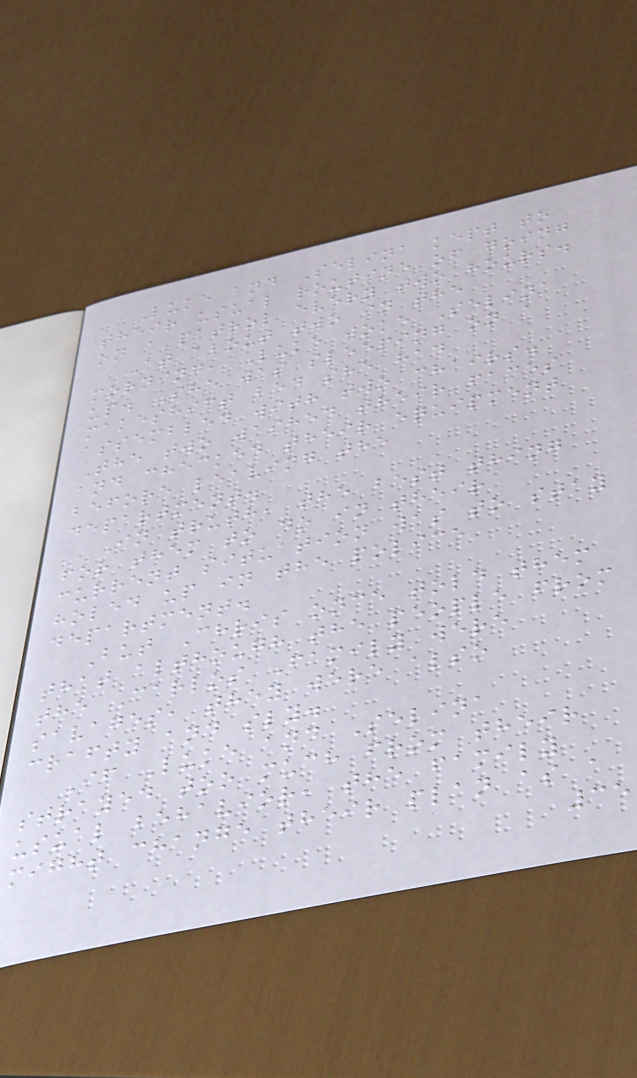Luke and Selina kept to
their usual routine of going
on a patrol every two hours.
At about two in the
morning, Luke woke Selina
up. She was sleeping on a
makeshift bed she had
assembled with two chairs.
The two washed their faces
and checked their equipment
before leaving the
department.
In truth, the best thing
for them to do in their
current situation was to stay
holed up in the police
department.
But Chris once told them
that although the people from
the Carlos Family were
savages, they were also
crafty and sly.
If Luke and Selina
strayed too much from their
usual behavior, the family
might change their plan as a
35
